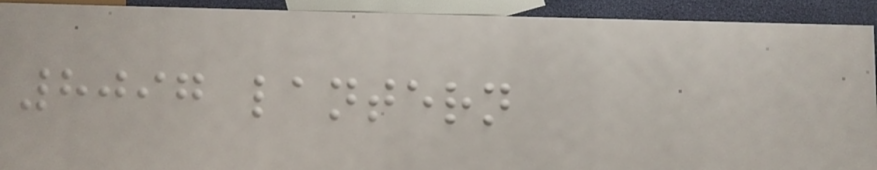8097 lantern
